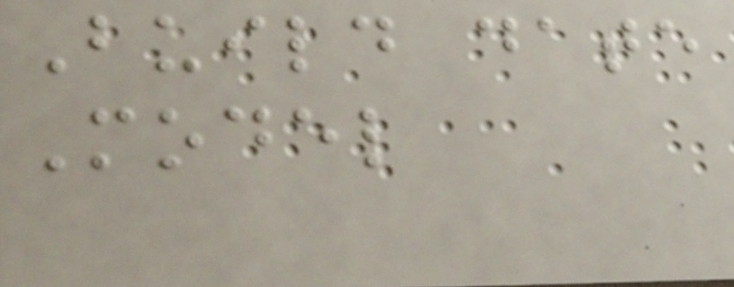Build date
Model
